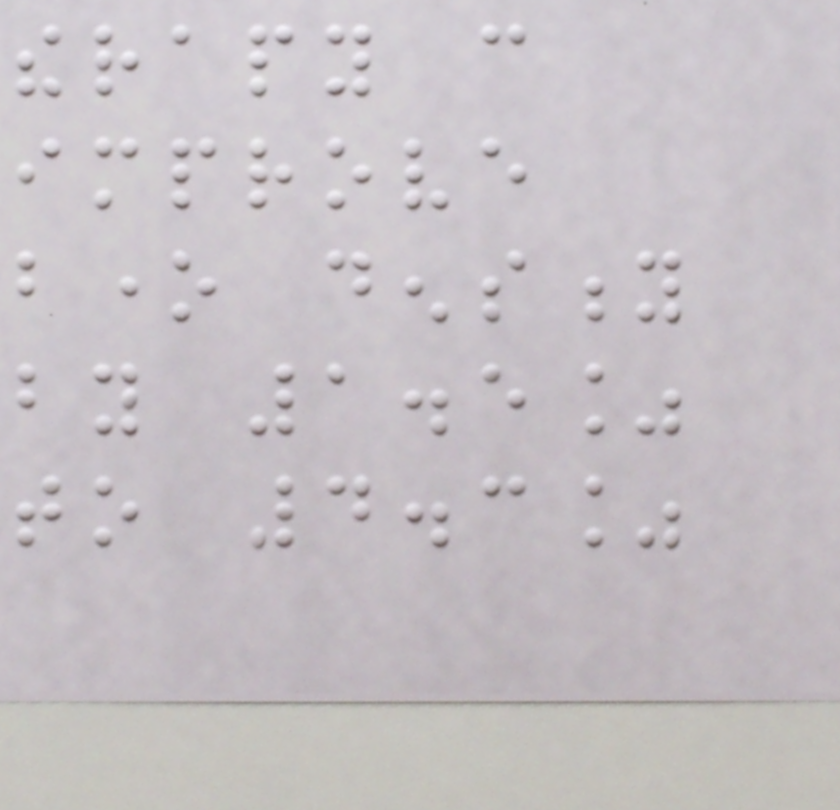therapy can
improve
bone density
by 1.5%
to 4.3%
